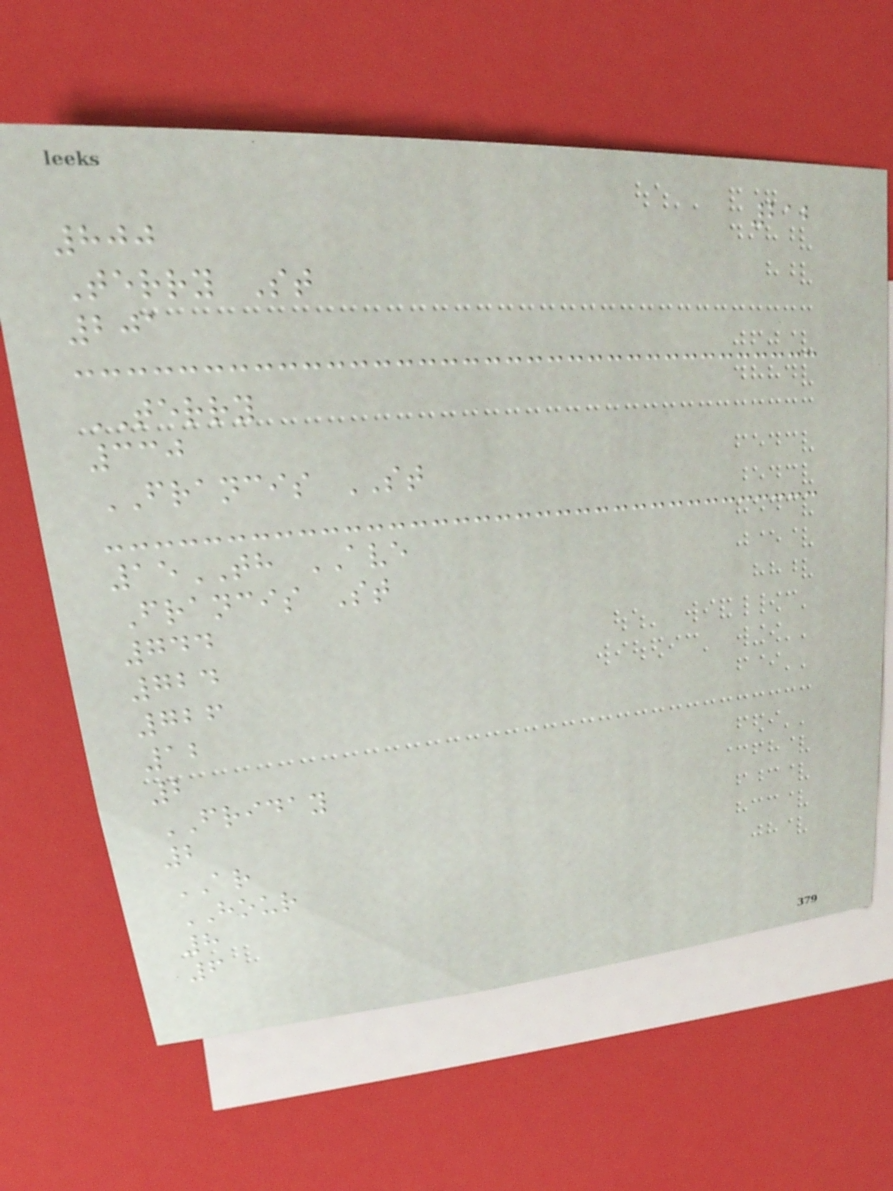212
800
Terry St
201
TERRY
330
FRANCIS ST
15TH AVE
Francis St
744
724
726
12
2
FRIDAY
2
AR
HOUR
8
6
